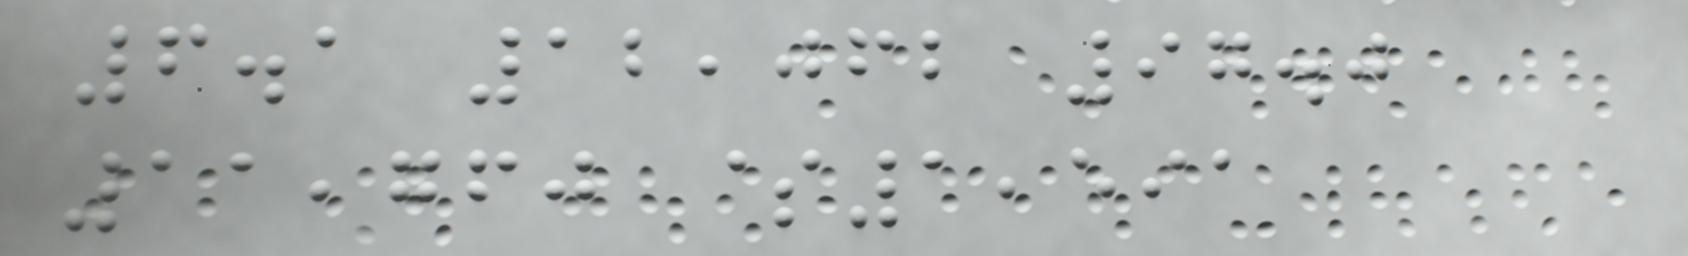6.1 12,062 97.0
11,760 $1,591
